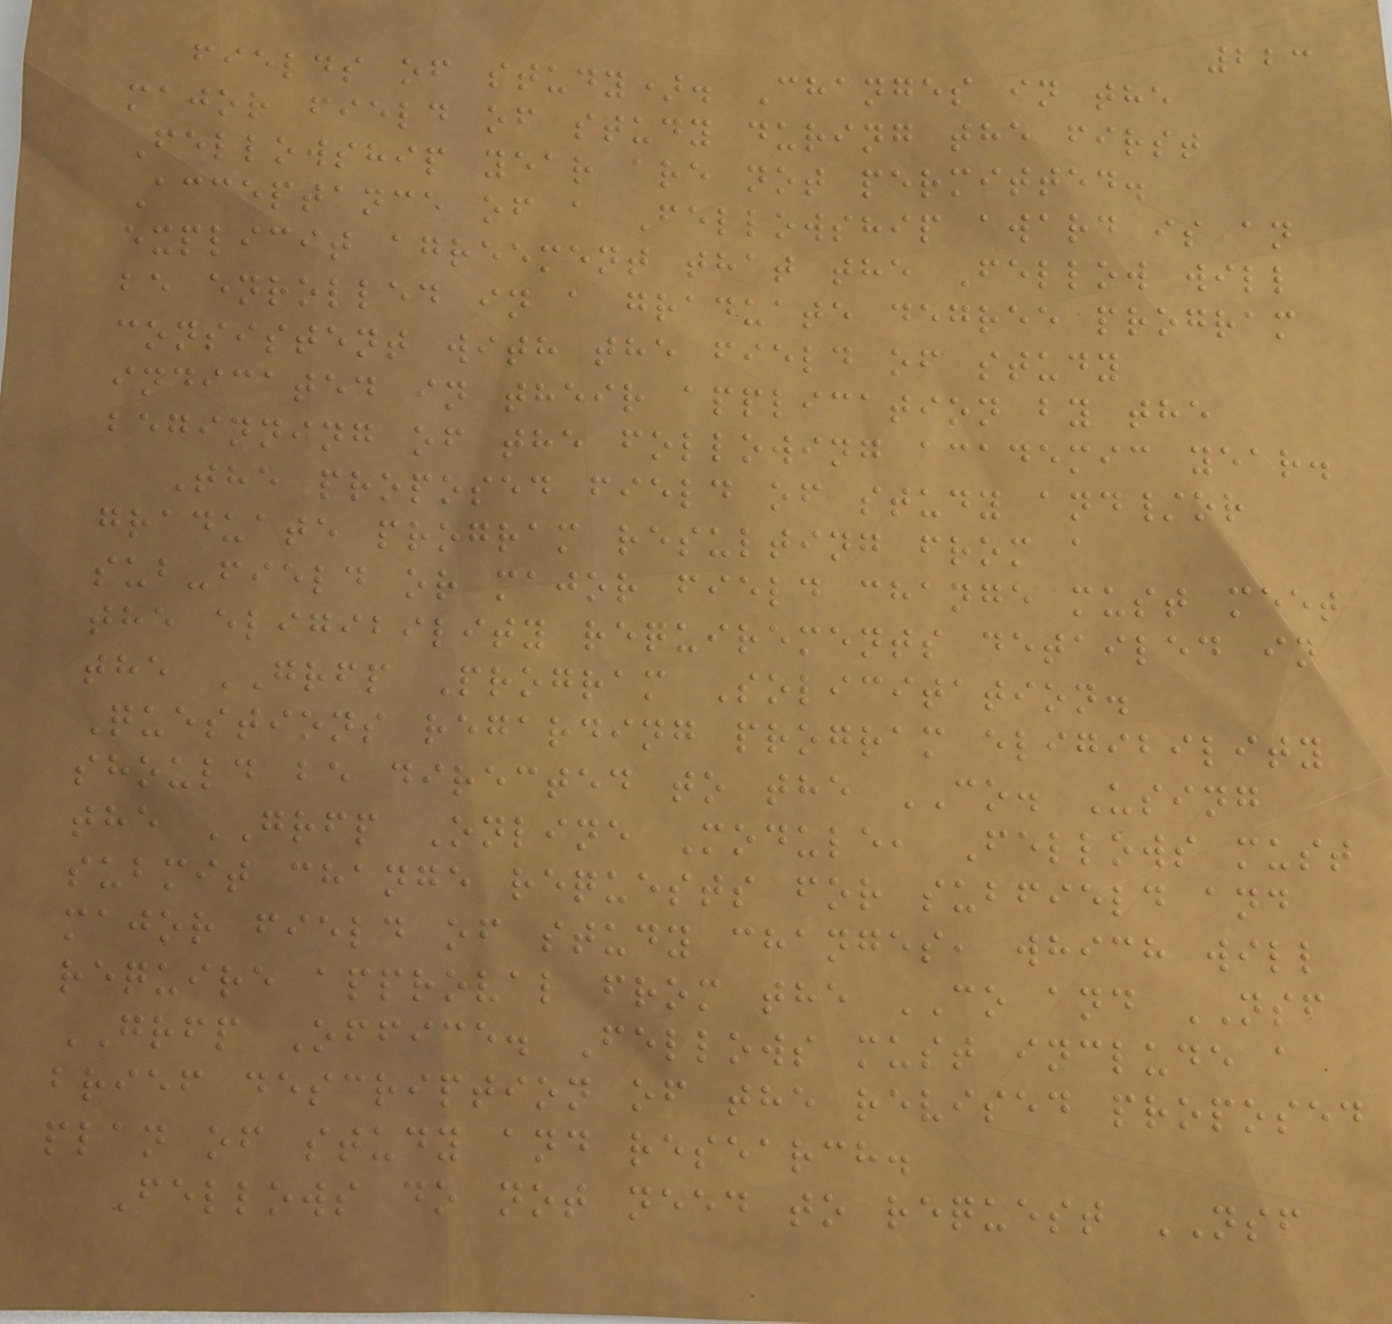223
fields of study). Changes in the
major field of study during the first
Fellowship year are not permitted.
Acceptance of a Fellowship award is an
explicit agreement that the Fellow will
be enrolled in a graduate degree program
consistent with the field of study
indicated in their application by the
beginning of the following academic year.
The proposed field of study and/or
graduate program resulting from a
sub-field or major field change must meet
the eligibility requirements detailed in
the GRFP Program Solicitation.
Questions regarding program eligibility
should be directed to the CO. Using
the GRFP Online Module, Fellows must
submit change requests for subfield and
major field of study changes, which will
require approval from the CO and NSF
GRFP Office. Fellows must include a
brief description of the revised proposed
plan of study and research.
Fellows do not need to request NSF
